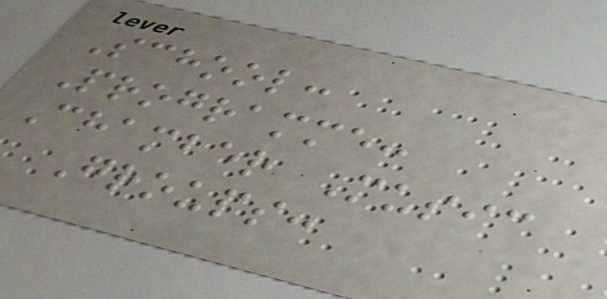School:
Programme:
Chamber Music
Groups:
